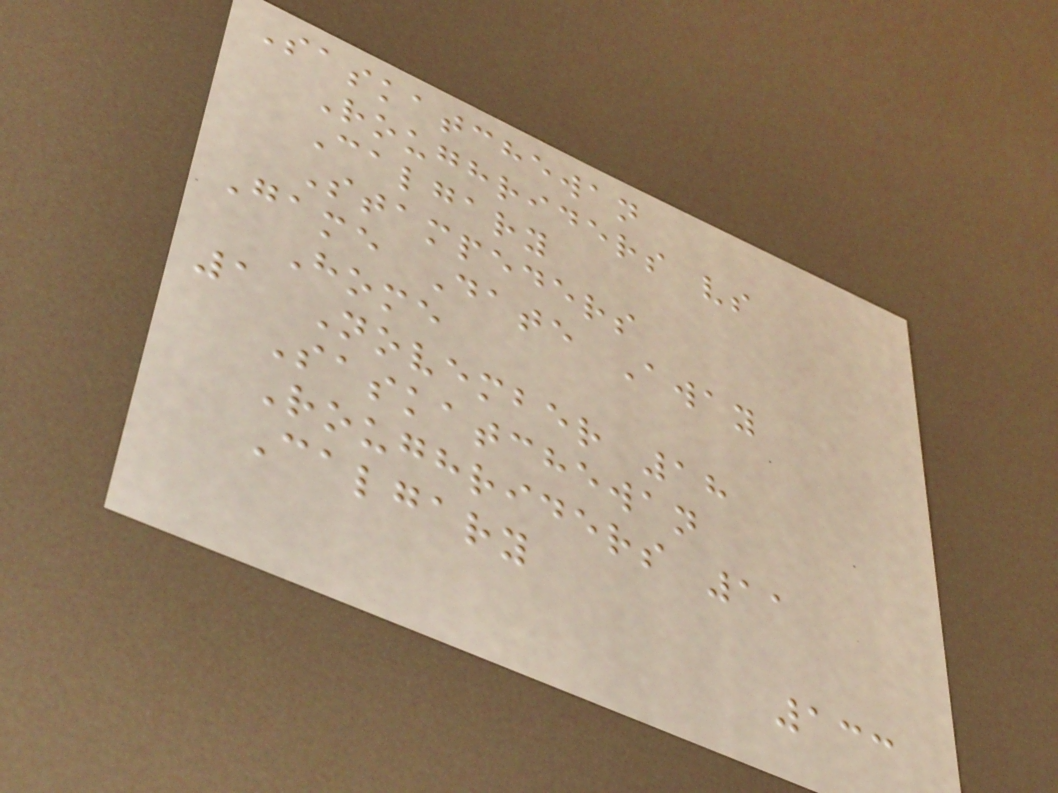Saskatchewan
Roughriders vs
Calgary
Stampeders
Game Date Away
Home
1 November 18
Saskatchewan
Roughriders 11
Calgary
133
